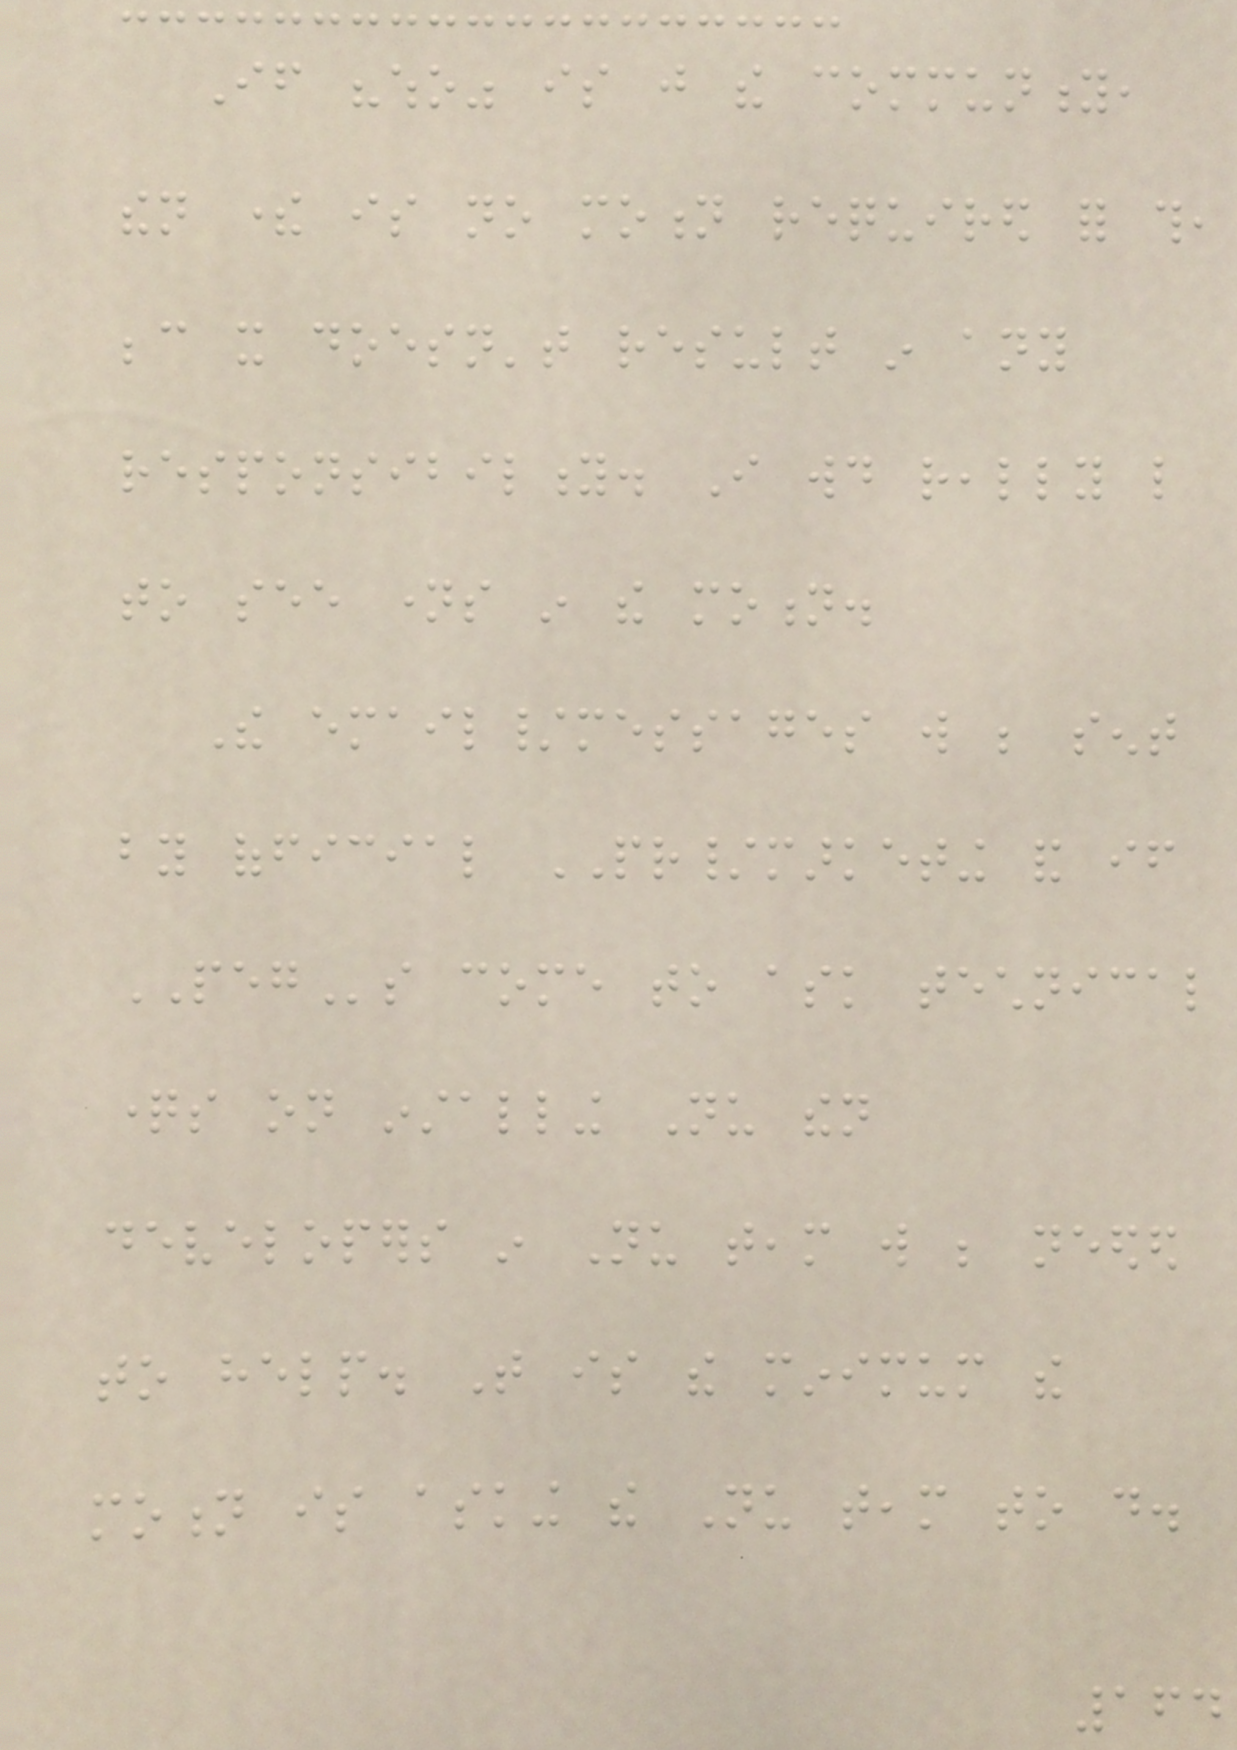If "who" is just the community,
then there is no motion required for this,
because it doesn't result in any
responsibility. I would really like
to see names in the motion.
The email/messages will be sent
by official PR/marketing and if
PEGs come to ask technical
questions on installing Nu then
developers in Nu team will be needed
to help. That is the minimum the
motion is asking the Nu team to do.
164
